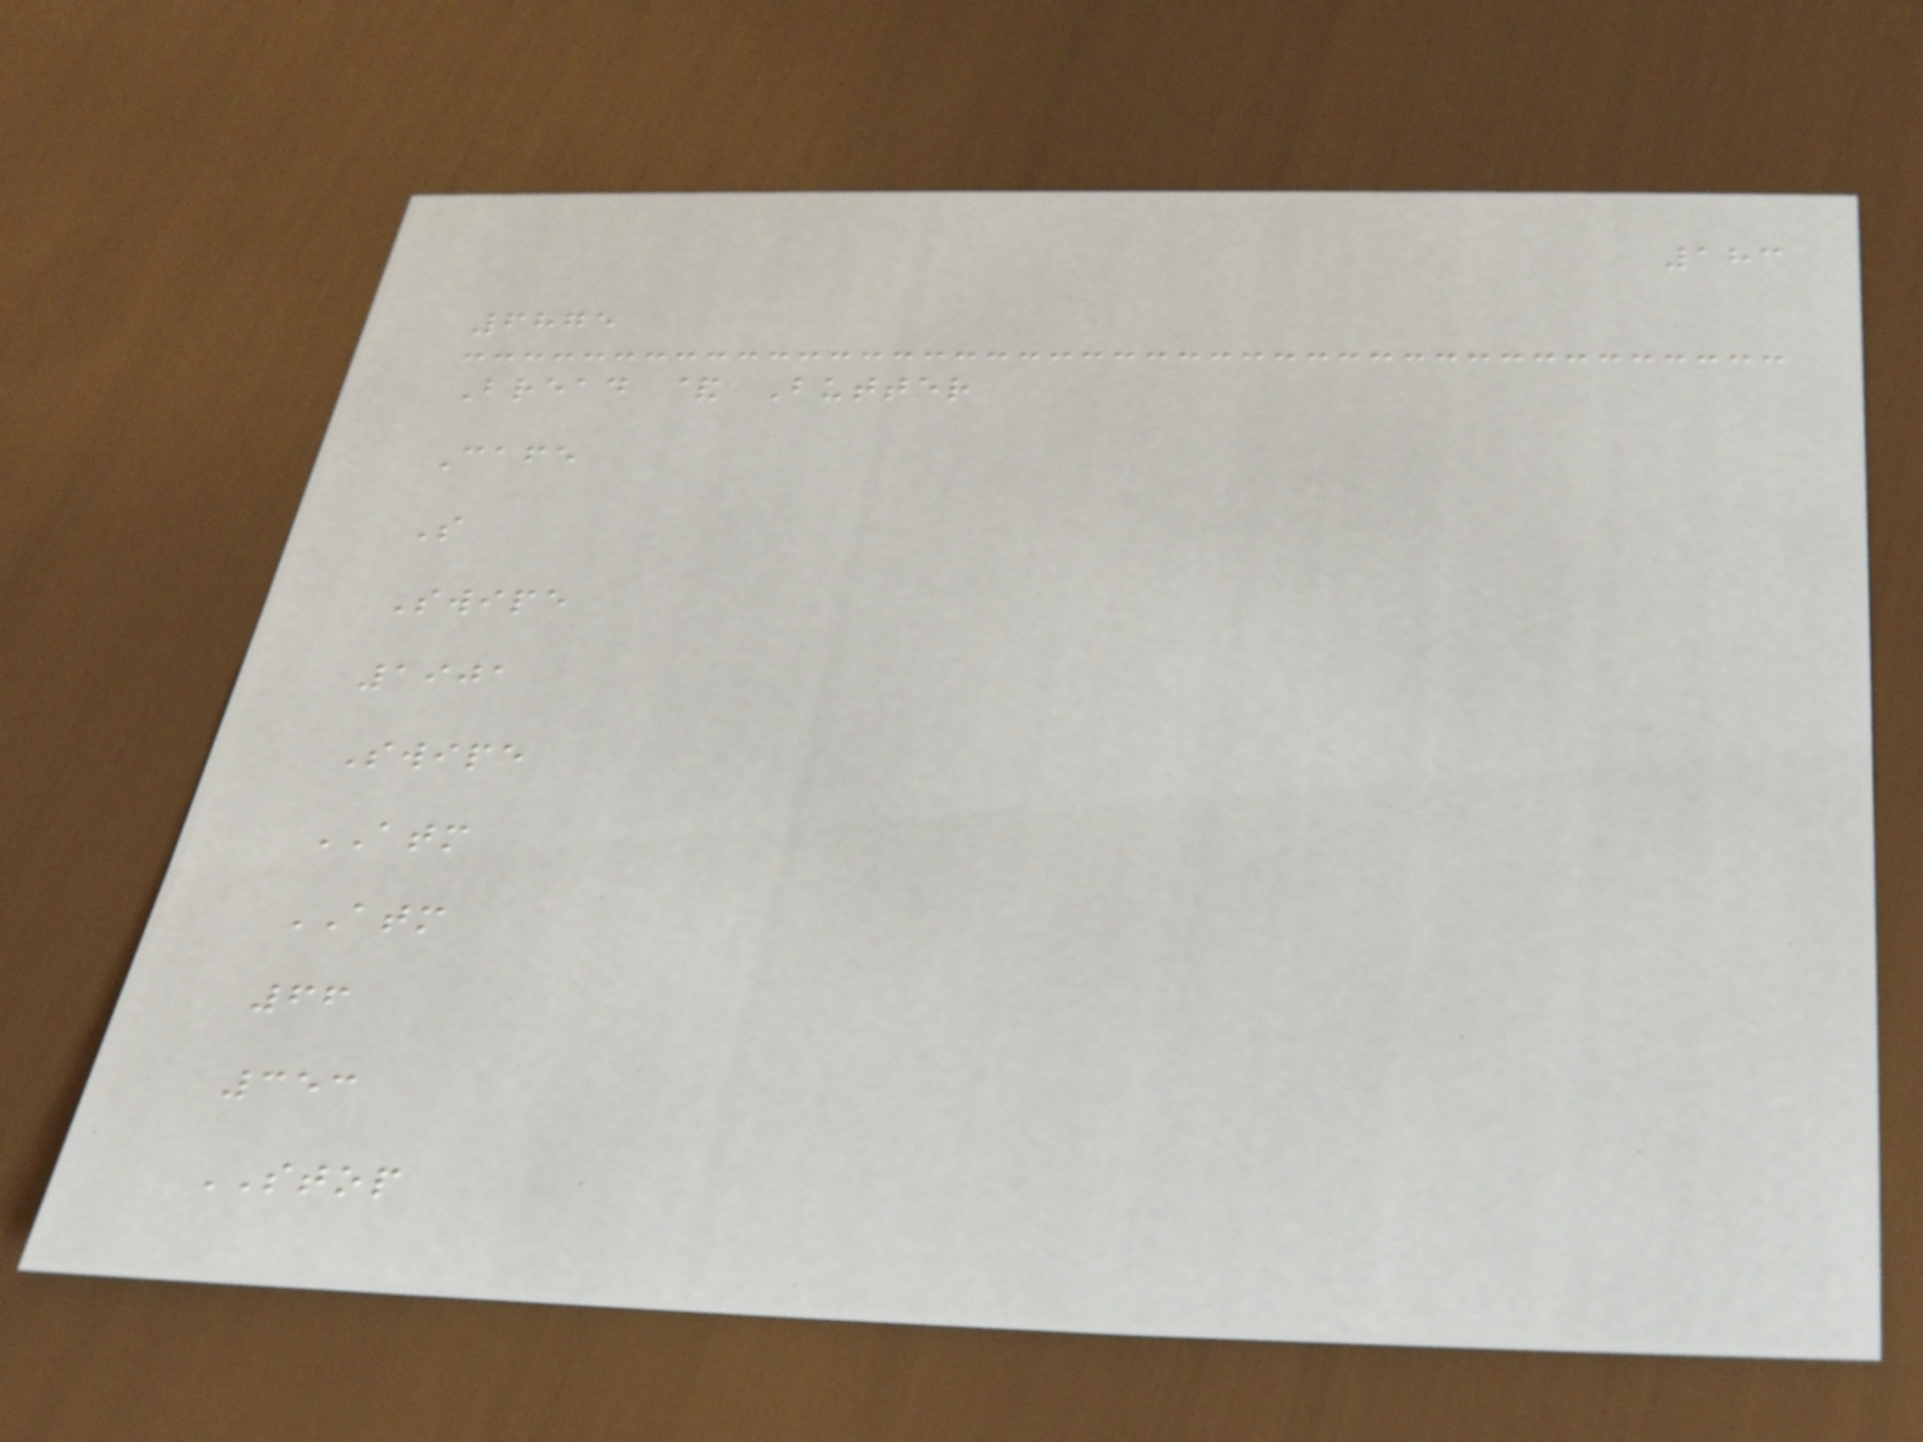183
6875
Bread & Butter
Cafe
S
Swipe
1901
Swipe
ATM
ATM
66
353
STOP
